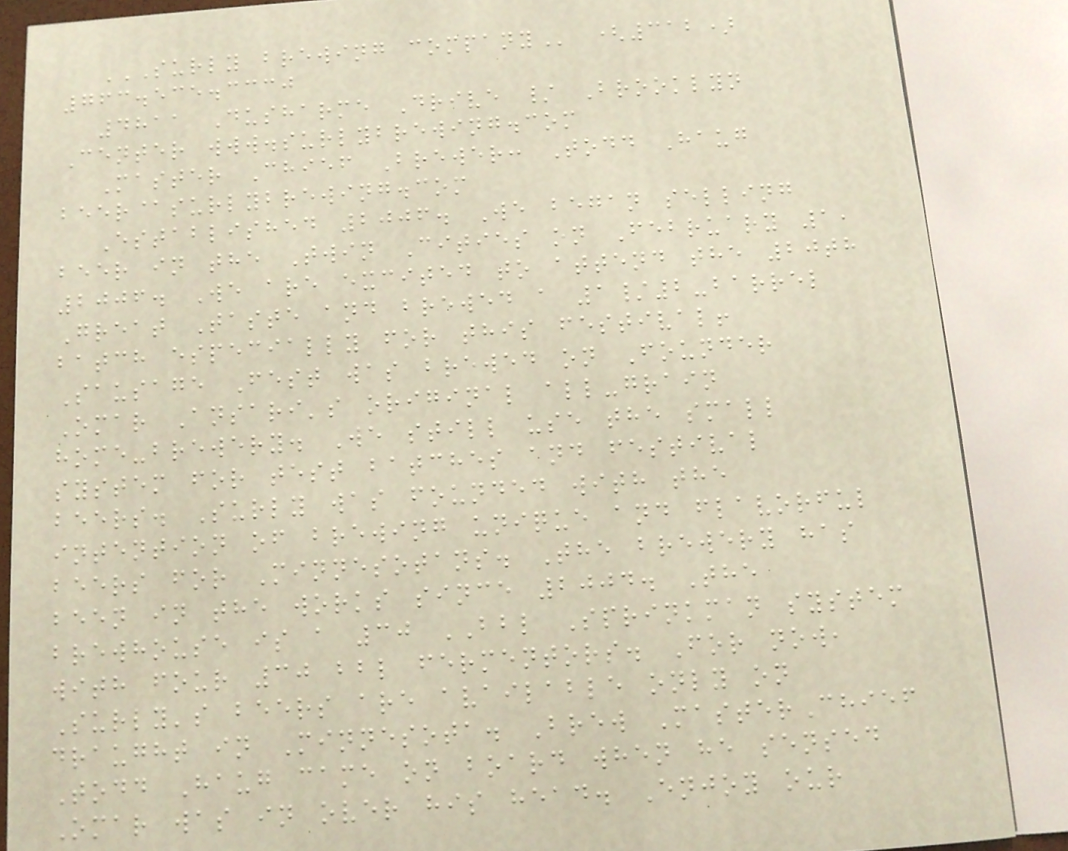SURLY BREWING COMPANY (312)
763.535.3330
4811 Dusharme Drive / Brooklyn
Center www.surlybrewing.com
Master Chief Brewer: Todd Haug
beer@surlybrewing.com
Established 2006. We began selling
beer in the Twin Cities on February 1,
2006. We are excited to attend the 20th
Great Taste and brewed a 1/2-barrel
batch especially for this festival!
Sausage Fest was brewed on Founder
Omar Ansari's original all-grain
home-brewery. We still use the small
system for test batches and festival
beers. Surly was founded with the
intention of brewing unique and flavorful
beers for Minnesotans. The brewery has
been in the works since 2004. The
brewhouse is a 30 BBL Sprinkman system
with four 30 bbl fermentors. For now,
Surly's beers are available only on
draught in Minnesota. Brew MasterChief
Todd Haug came on board when he sensed
Omar was in over his head. Enjoy our
